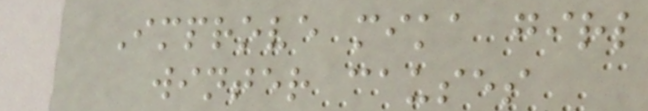Improve mika girl
winter causes
